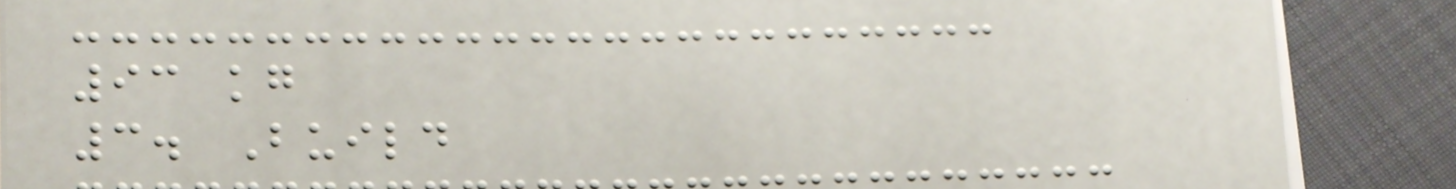93 kg
3. Build
